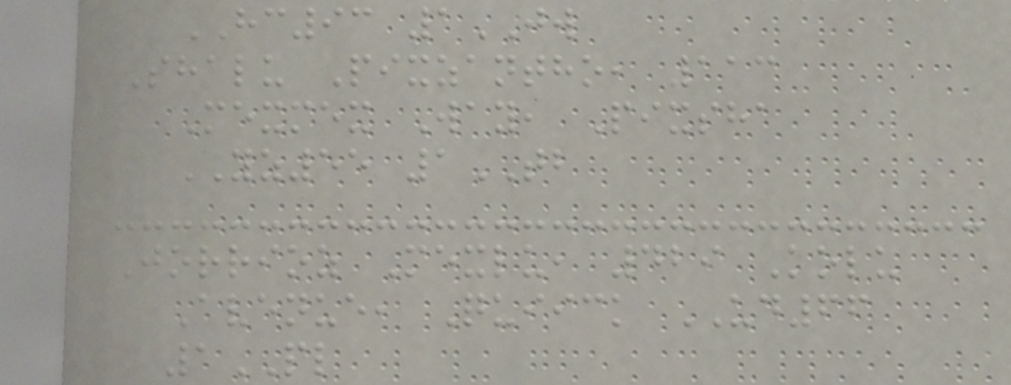HC93 1JW
Shalu Pixzantho, 113
Mexmex Way, Pixsha
YZ55 1TB
Jorrioz Mexlu, 429 Kolu
Avenue, Quiick UD66
1PL
